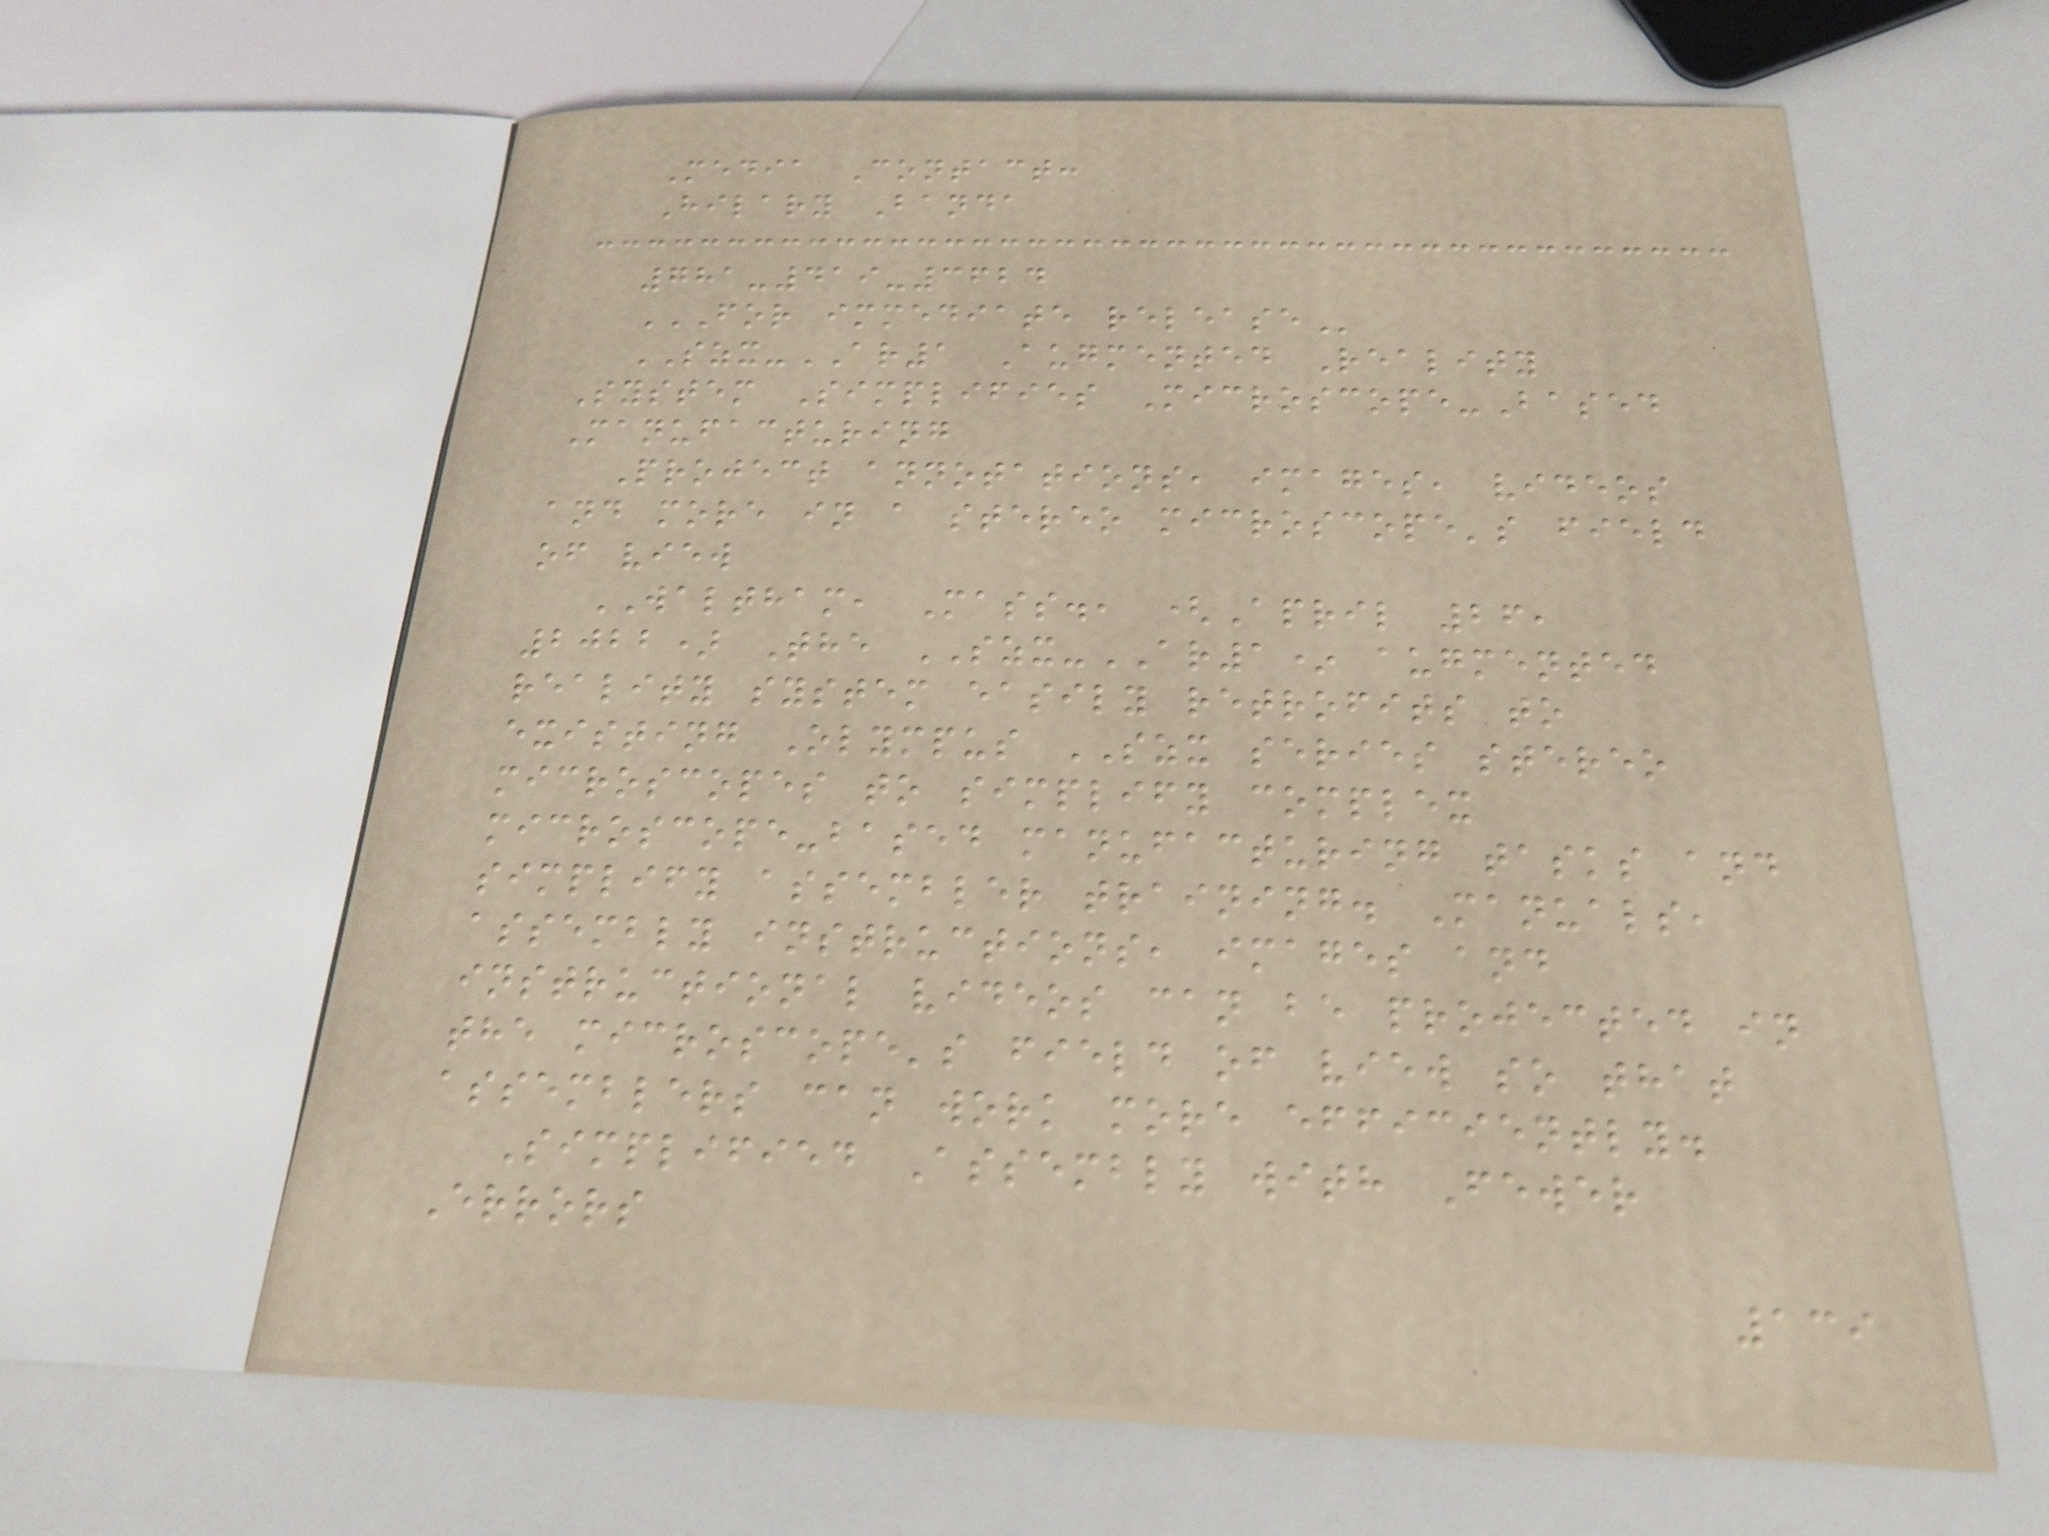Media Contact:
Hilary Banda
781-419-3624
FOR IMMEDIATE RELEASE
SZX-AR1 Augmented Reality
System Simplifies Microscope-Based
Manufacturing
Project annotations, images, videos
and more in a stereo microscope's field
of view
WALTHAM, Mass., (April 26,
2022) The SZX-AR1* augmented
reality system easily retrofits to
existing Olympus SZX series stereo
microscopes to simplify complex
microscope-based manufacturing tasks and
simplify assembler training. Manuals,
assembly instructions, images and
instructional videos can be projected in
the microscope's field of view so that
assemblers can work more efficiently.
Simplified Assembly with Fewer
Errors
139
